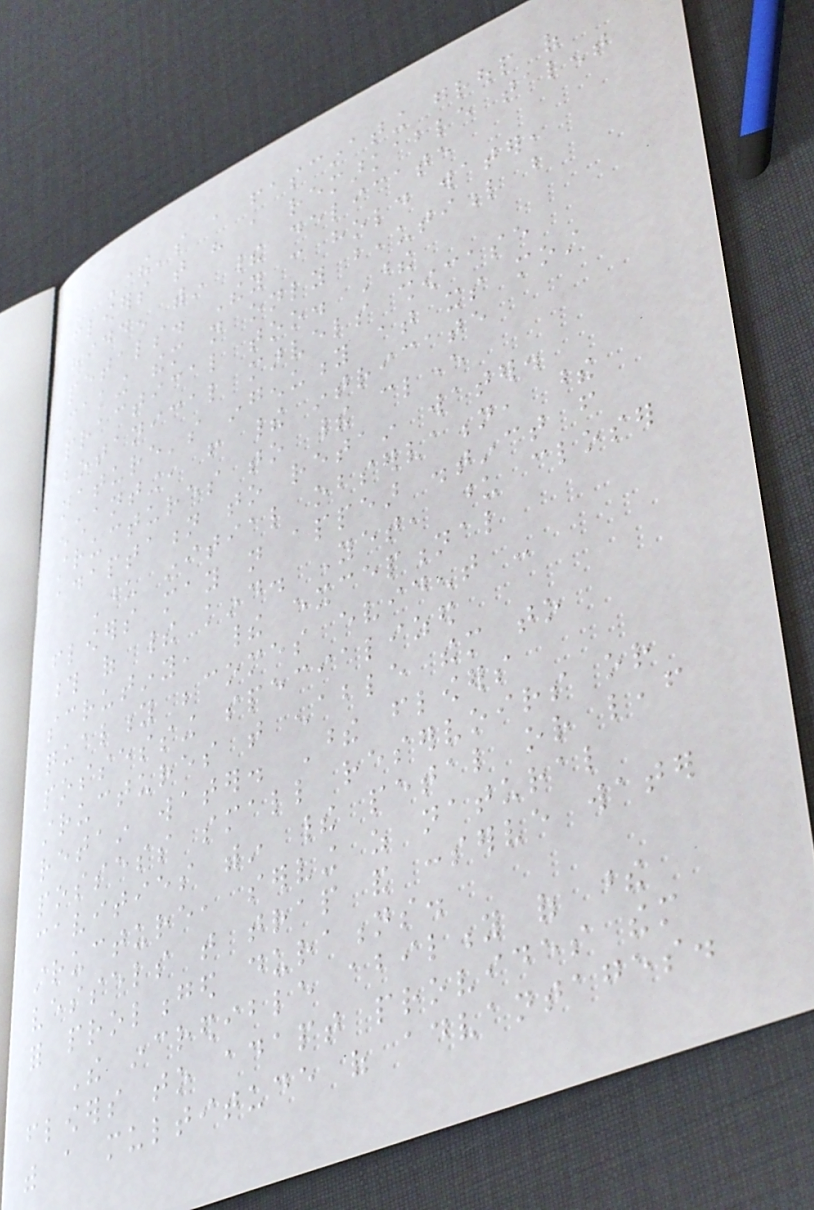There's a fascinating group of
flowers that have a remarkable talent
hidden within their delicate
petals. They can hold water,
making them not only beautiful but
practical too. These
botanical marvels showcase
nature's ingenuity at its most
enchanting, from their intricate
structures to their clever
adaptation to retain water.
Upon initial observation, these
flowers may not appear distinct from
those of their kind. Yet, upon closer
scrutiny, their exceptional
quality becomes evident -
possessing specialized
structures that enable them to
retain water. These flowers
possess small reservoirs or
cavities within their petal or leaf
structure, serving as natural
vessels that trap and conserve water
for prolonged durations.
The incredible ability of these
flowers to adapt provides them
with a multitude of advantages.
